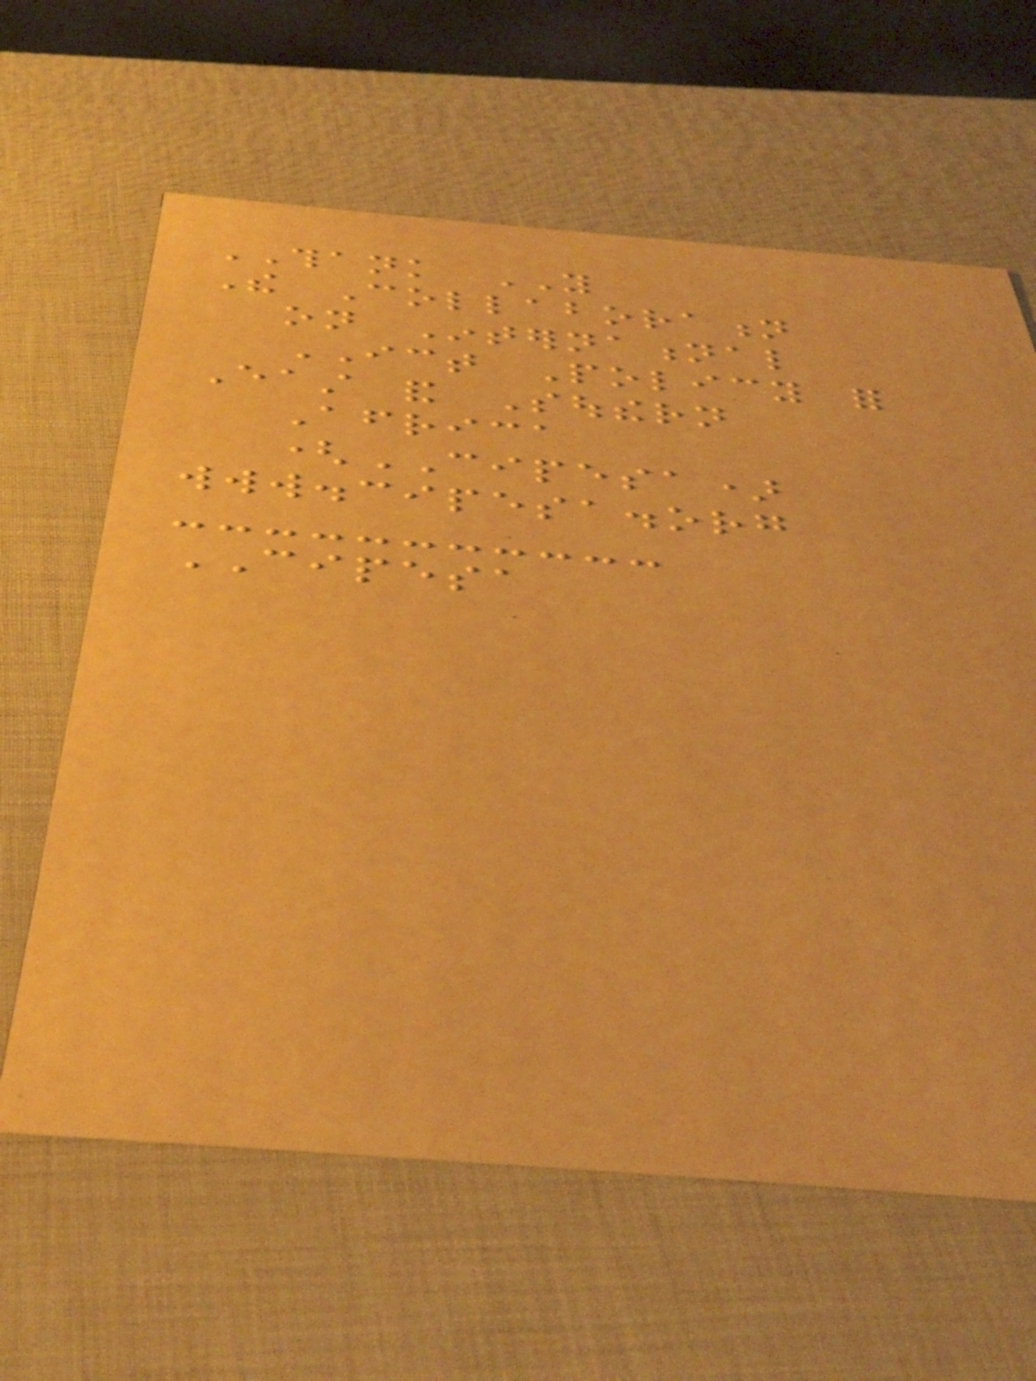THANK YOU
The Collaboration
on International
ICT Policy for
East and Southern
Africa
(CIPESA)
www.cipesa.org
CIPESA
